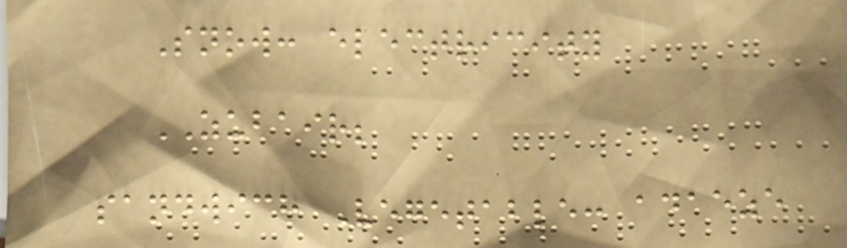Snow: electricity
ZUBAIR;
sandwich Vegetable: adaeze
